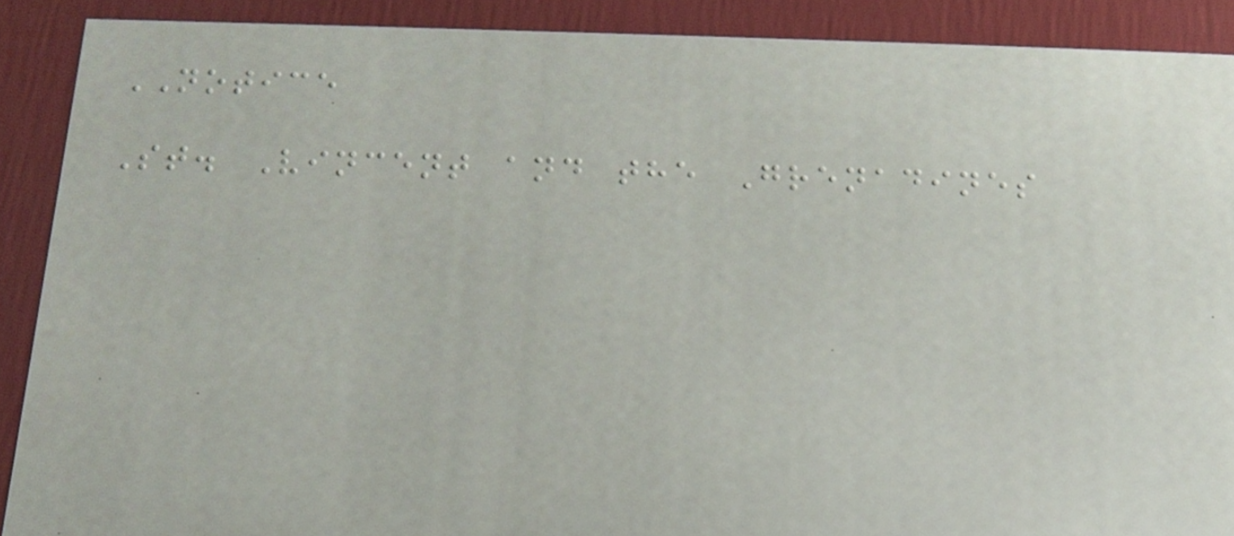NOTICE
St. Vincent and the Grenadines
